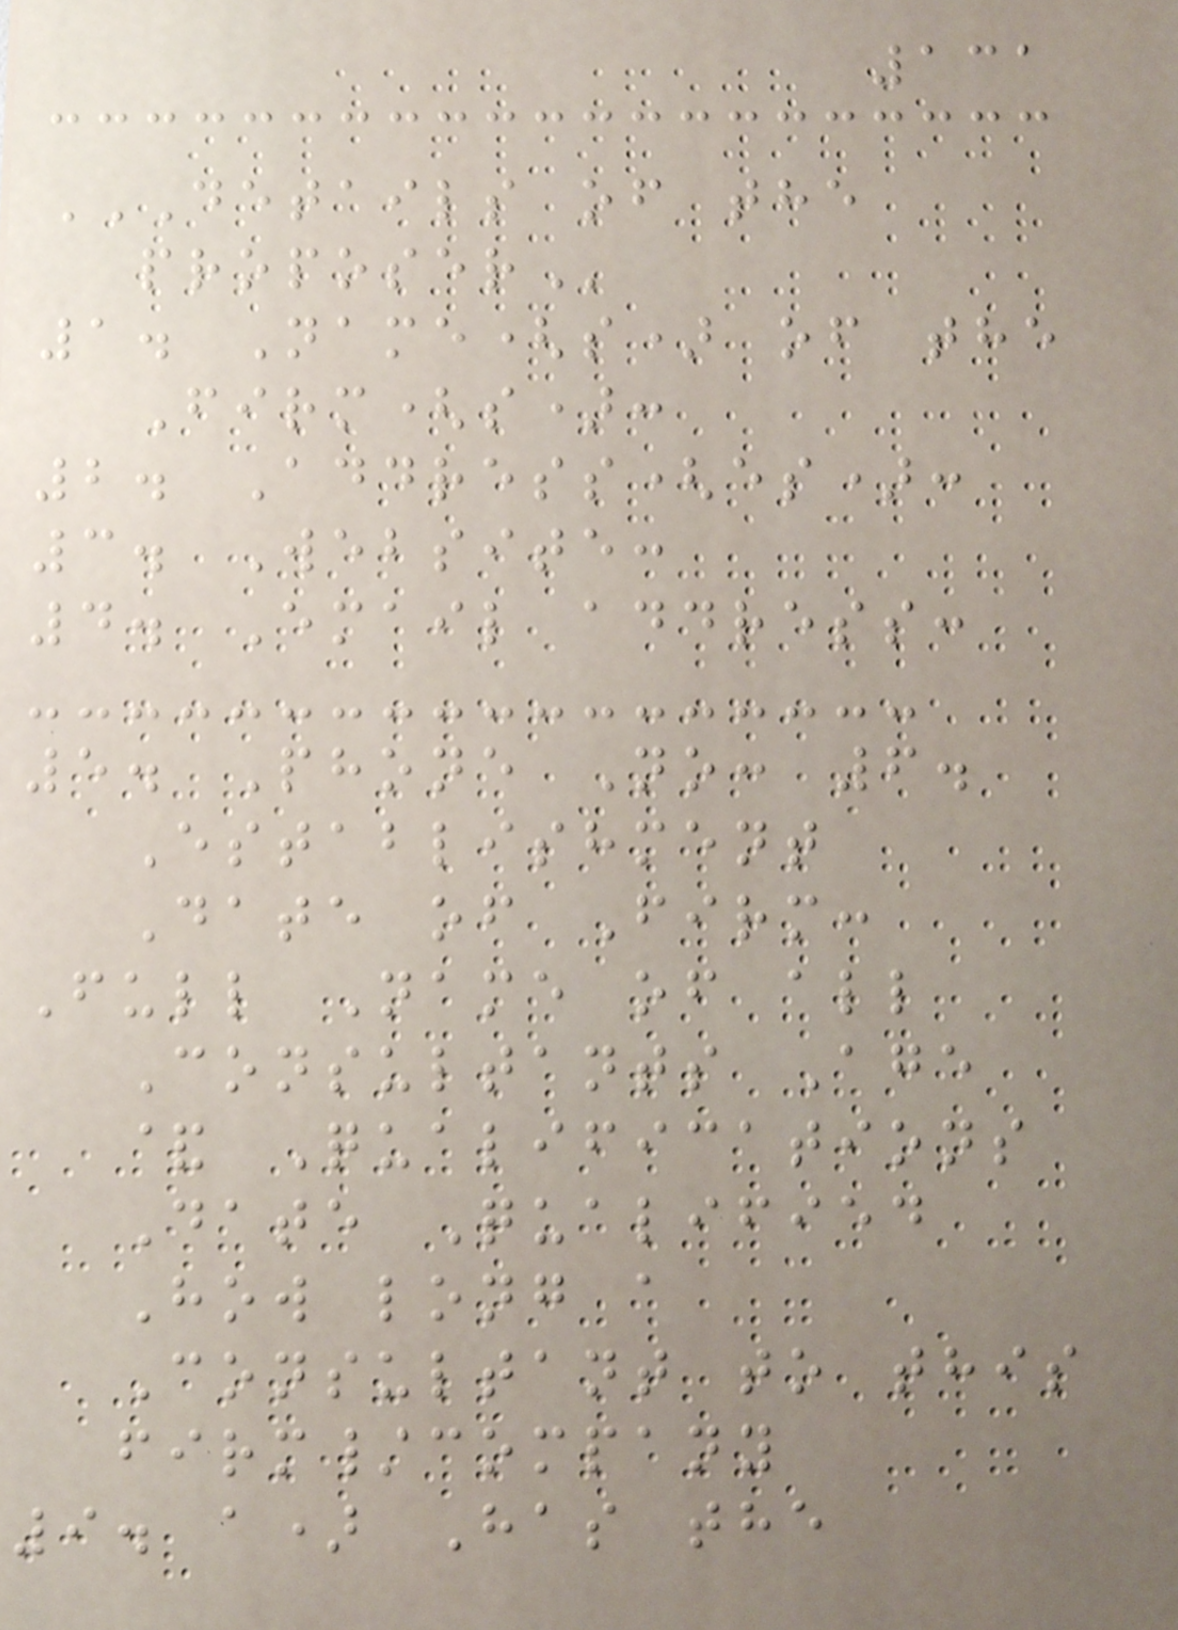131
DETAILS OF THE
PROPOSER
1. Name(s) of the
Firm(s):
2. Address(es):
3. Website:
4. Email address:
5. Phone No: 6.
Establishment
Date of Firm:
Full Name of all
Consultants Age
& Qualifications
Date Qualified
How long a
Consultant to this
firm/company
9. a) Has the
